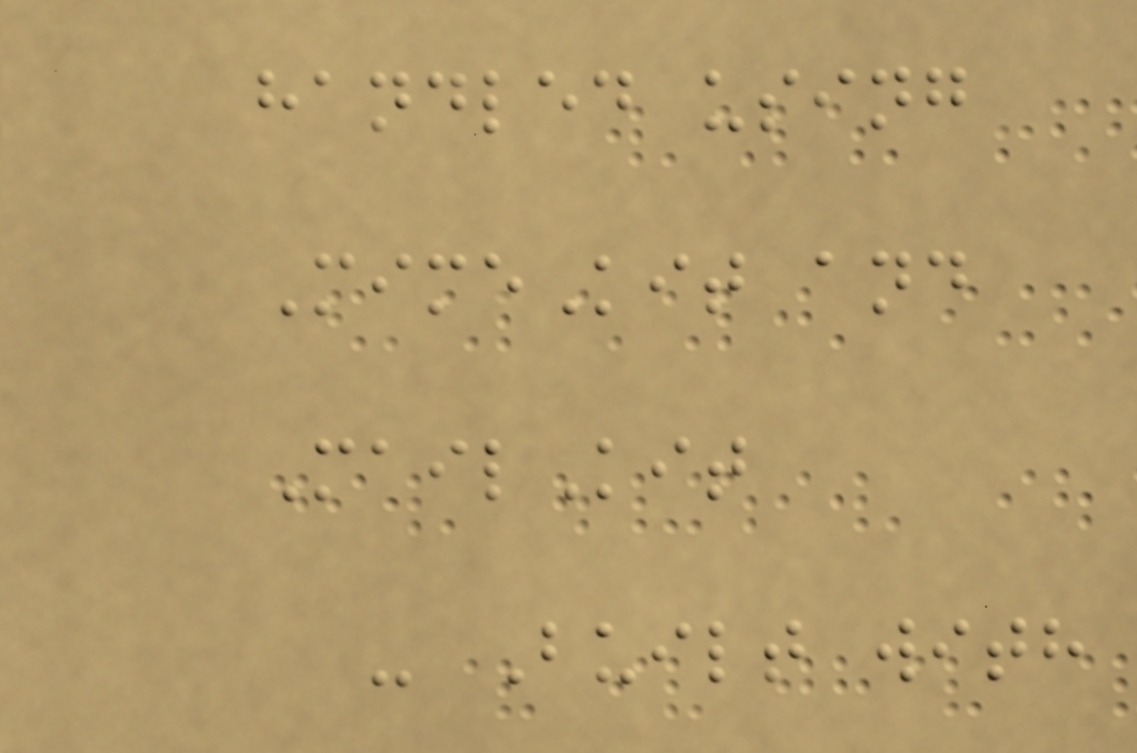handled using
MimeKit and
MailKit
- Built with
